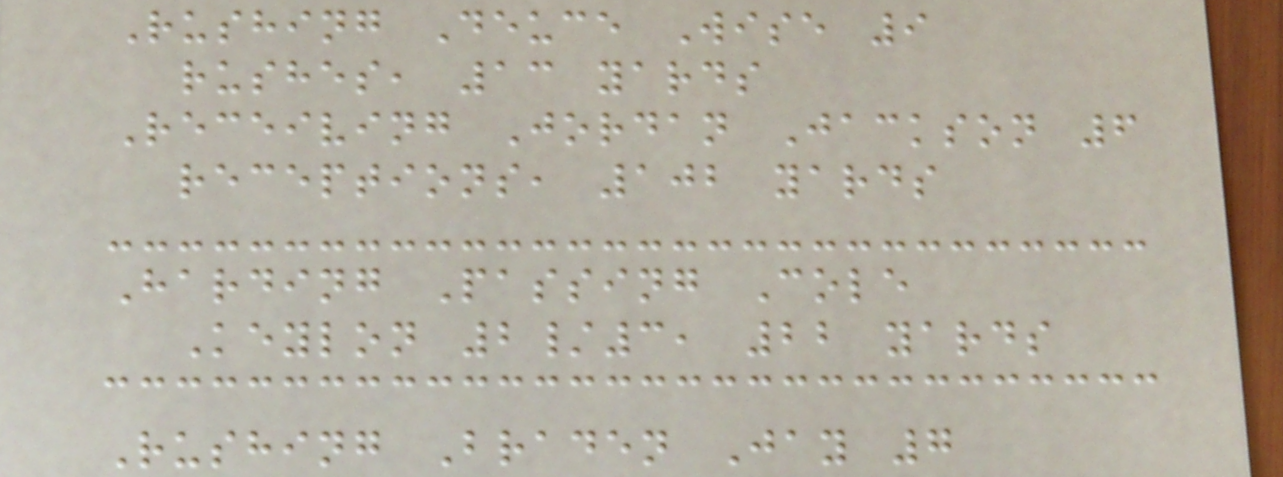Rushing Deuce Wise 9
rushes, 13 yards
Receiving Jordan Jackson 6
receptions, 102 yards
Harding Passing Cole
Keylon 2/3, 22 yards
Rushing Braden Jay 7
